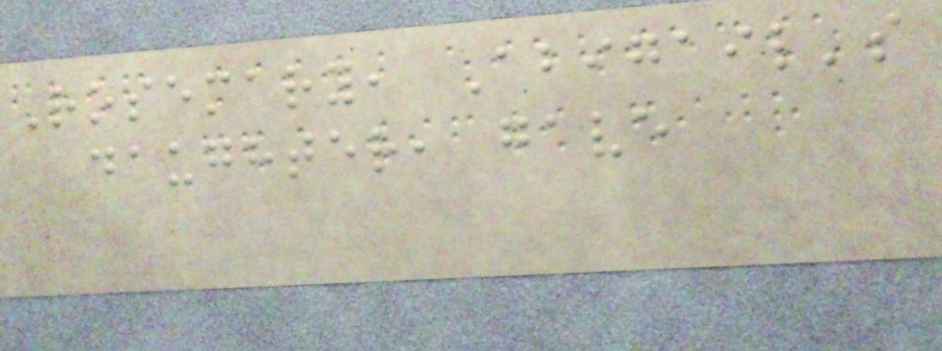Rosemary, Abigail's
daughter, gave
